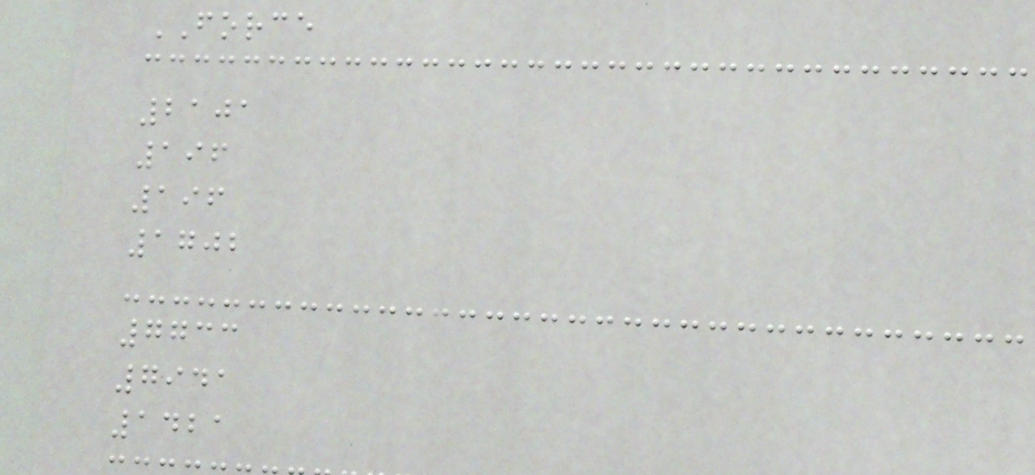FORCE
2101
196
196
1702
7733
7941
1421
